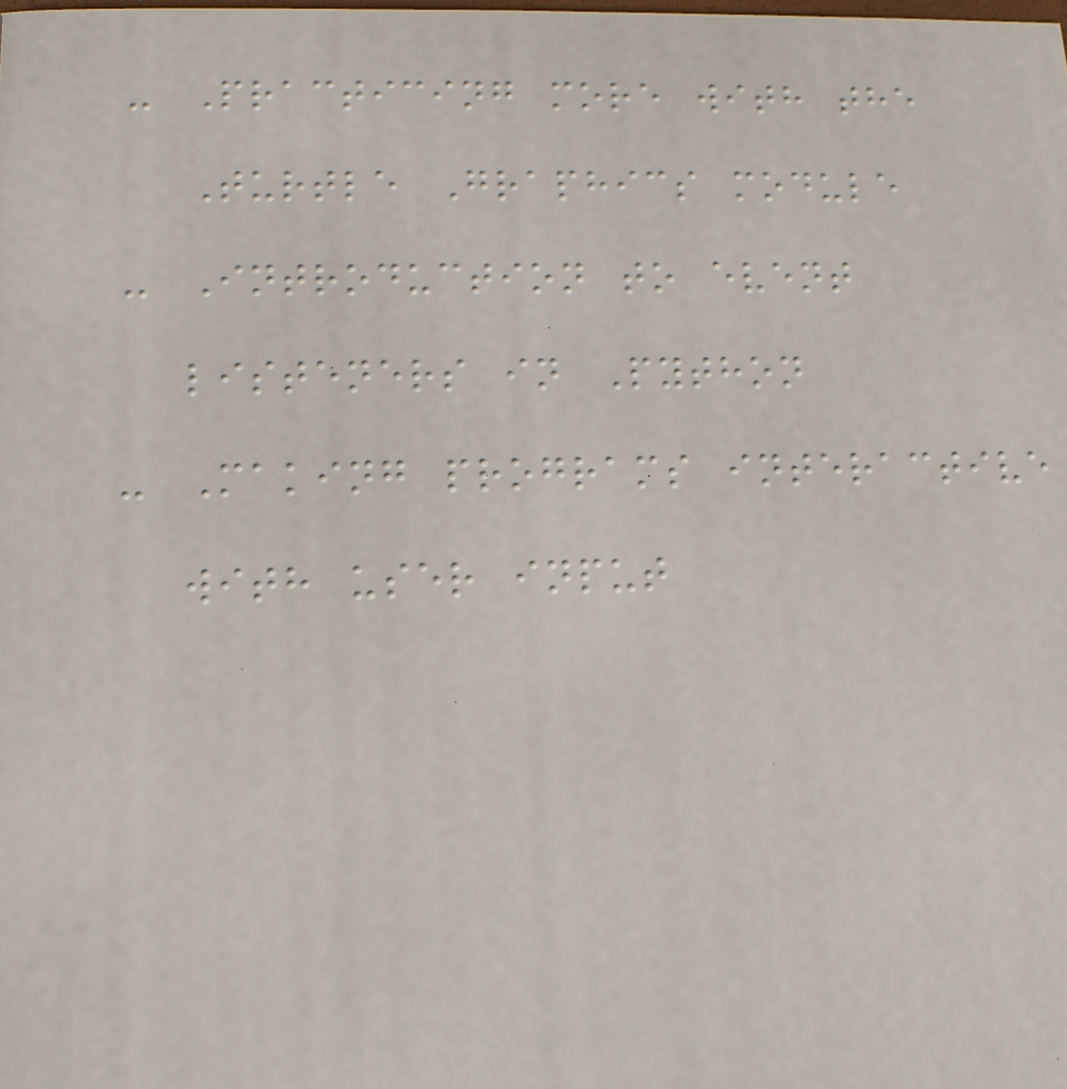- Practicing more with the
Turtle Graphics module
- Introduction to event
listeners in Python
- Making programs interactive
with user input
